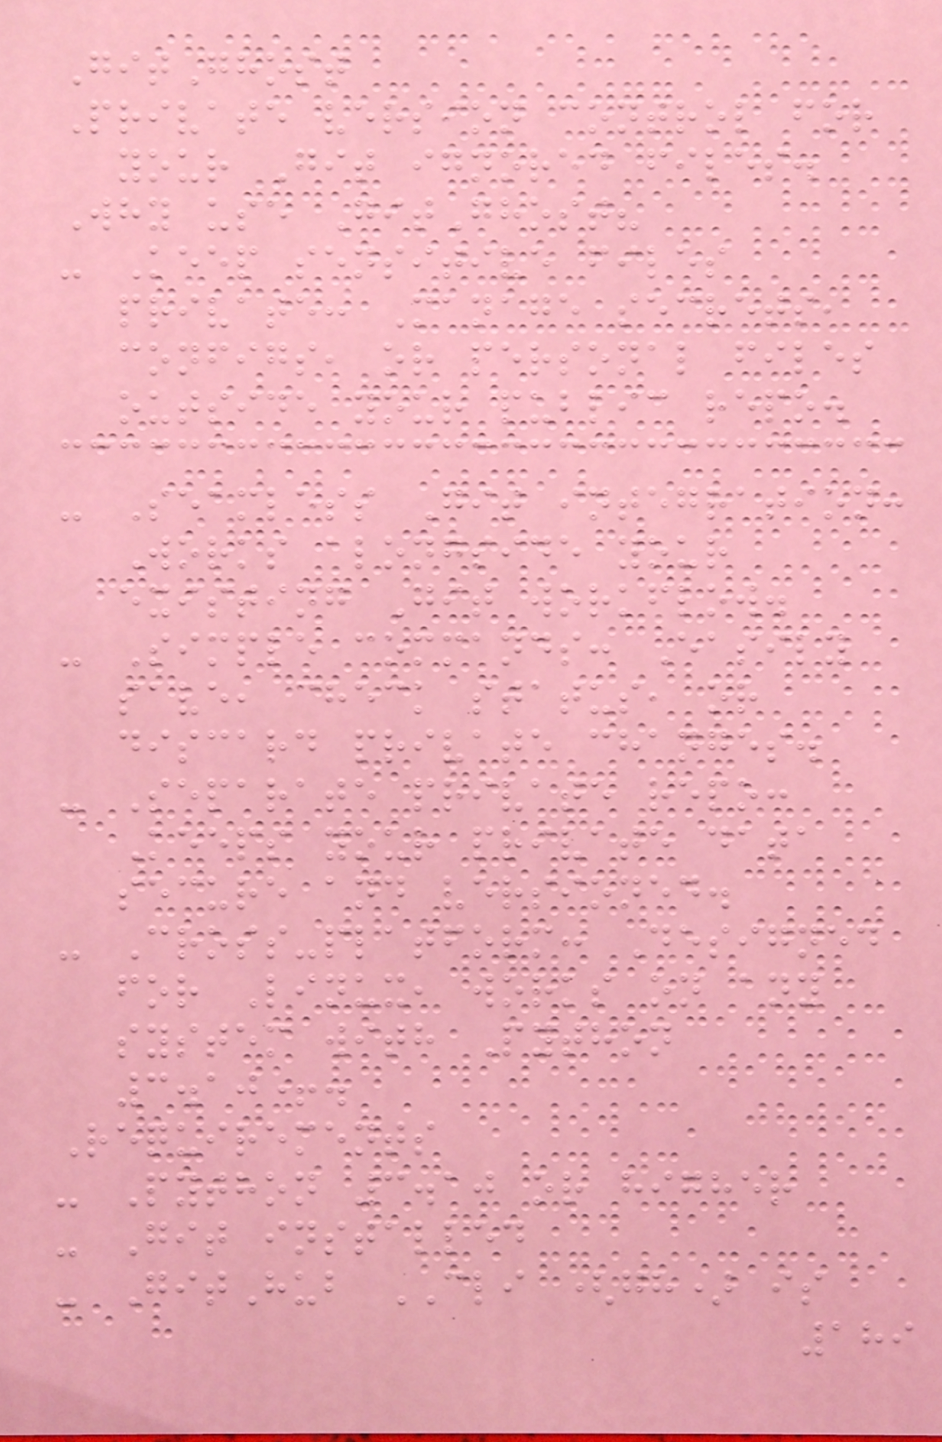GitGhost
Private version control for
your Git ignored files.
Why use GitGhost?
- Keep sensitive files
private: Manage secrets,
configs, or personal files
outside your public repo.
- Seamless Git integration:
Works alongside your
existing Git workflow.
- Simple commands: Easily
save, check status, or
discard private changes.
- Separate private repo:
Keeps your private data
secure and versioned.
- Cross-platform: Designed
for Linux, works on any
system with Python
3.10+.
Requirements
- Python 3.10 or higher
- Git installed
- GitHub CLI (gh) is
189
